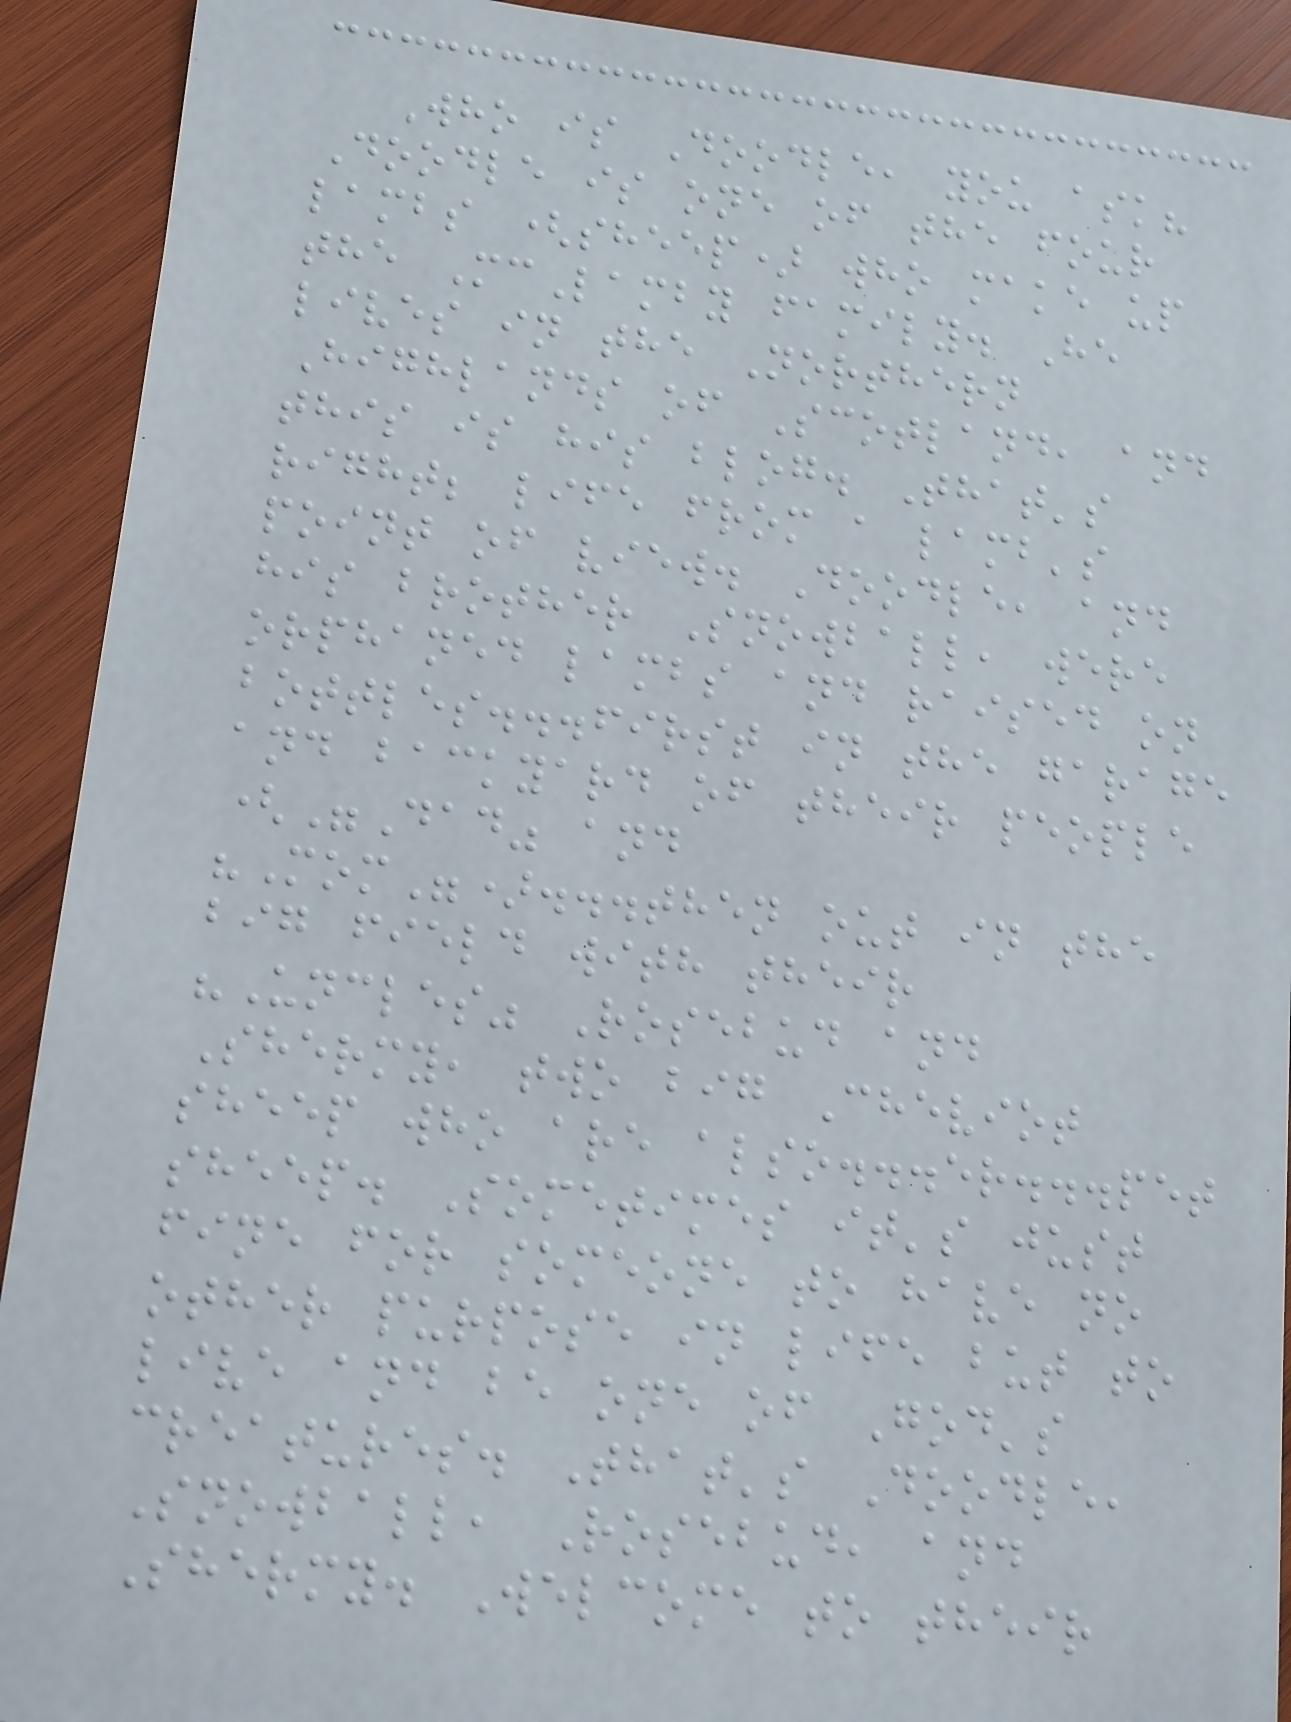Who is Doodle, you ask?
Doodle is one of the four
lambs (sheep) who make up
the McLamby family. He
lives in the Northern
Highlands of Scotland, and
this is his blog. That's
right; life from a lamb's
point of view. Doodle, and
his brother Snowball, were
orphaned lambs and raised on
bottles...first in the garage
and backyard of their people
("Dad" and
"Mom")...then out in the
big field with their
"Uncles" Rosebud and
Shermy, two big Cheviot
sheep who are also...er...pet
sheep. Sometimes it's just
fine for someone to have no
other purpose in life but to
live and be one of God's
creatures. That's Doodle,
Snowball, Rosebud, and
Shermy. Welcome to their
